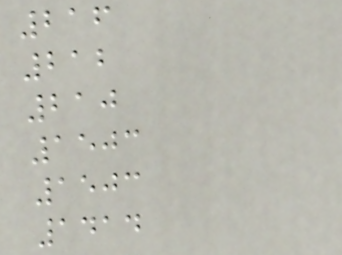216
212
210
1503
1503
1414
